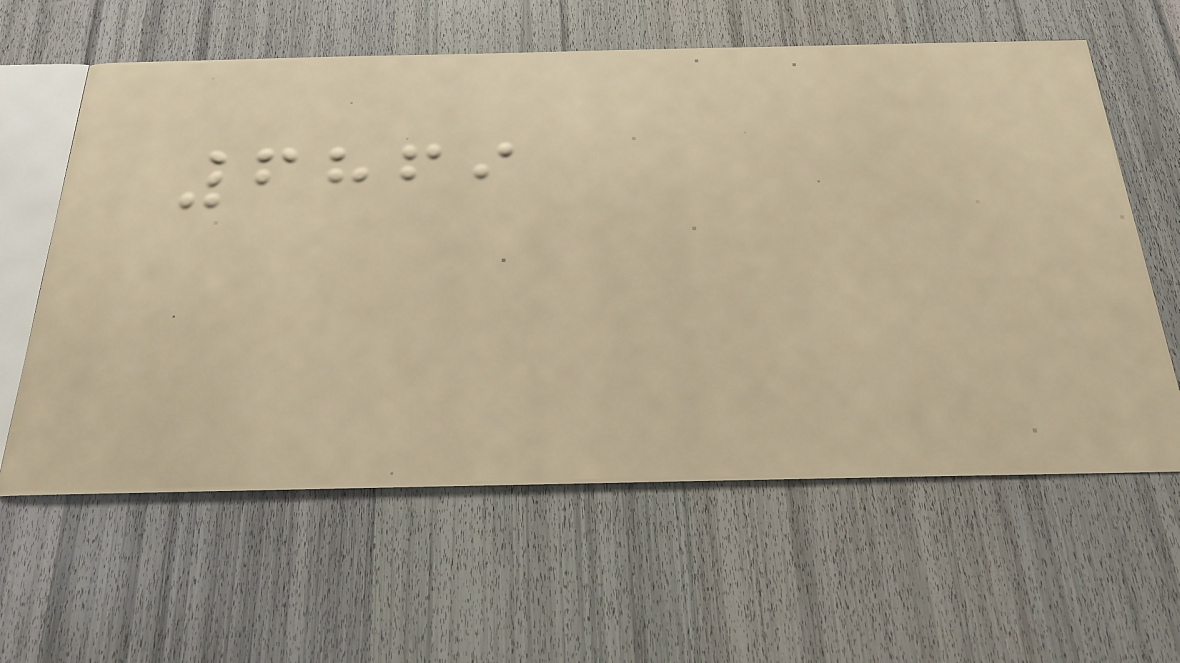6869
